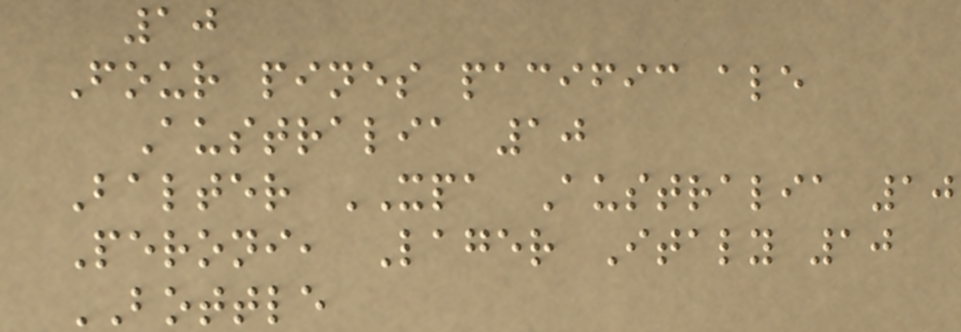10
Four pines pacific ale
Australia 10
Balter XPA Australia 10
Peroni, Lager Italy 10
BOTTLE
